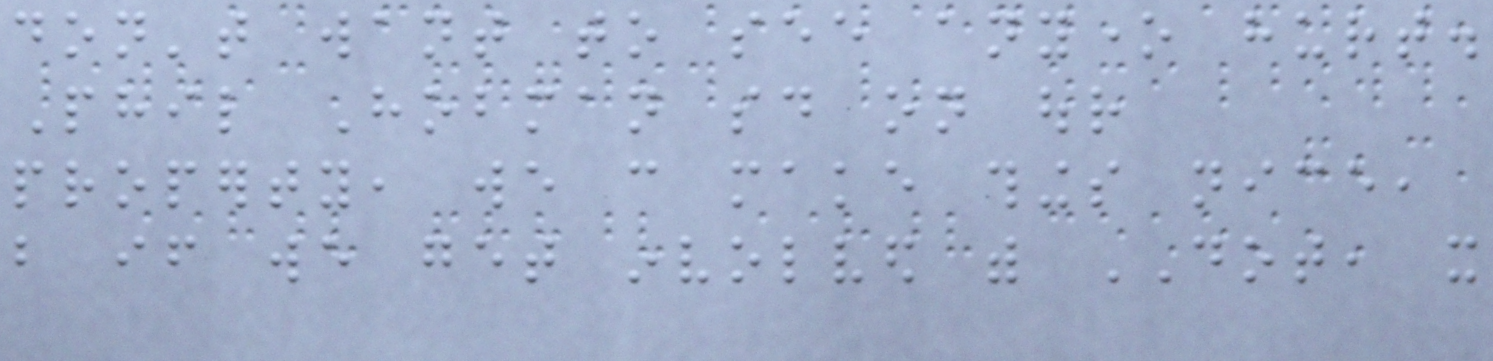don't want to see anyone hurt.
Phil Hobman said on our
property, we can make things nice,
but if we get involved with DOT, it
